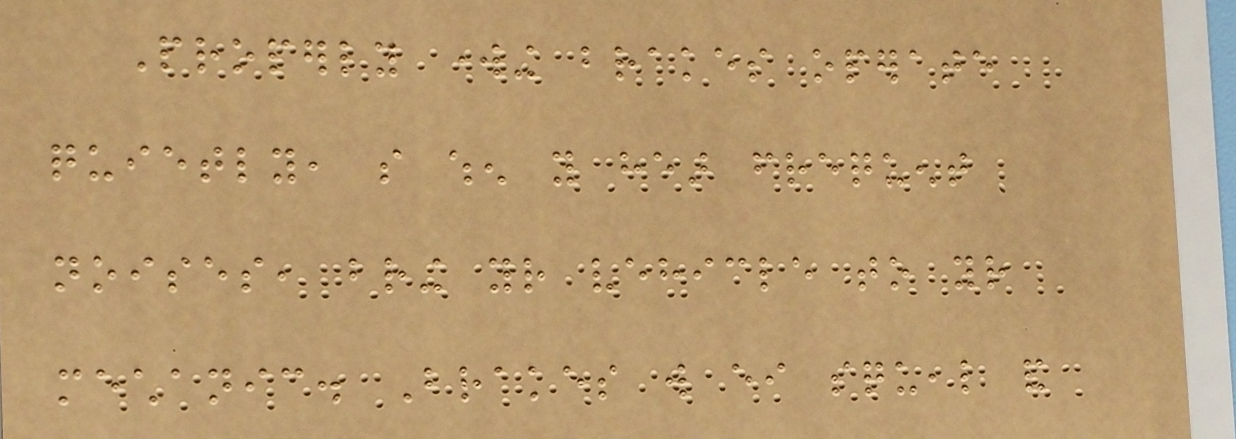Properly working brakes operate
quietly, so when you hear frequent
noises, bring your vehicle to your
mechanic. Brakes will either squeal and
